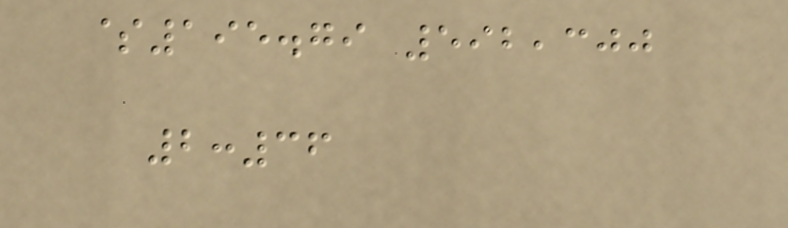$195.79 592,300
2:36
